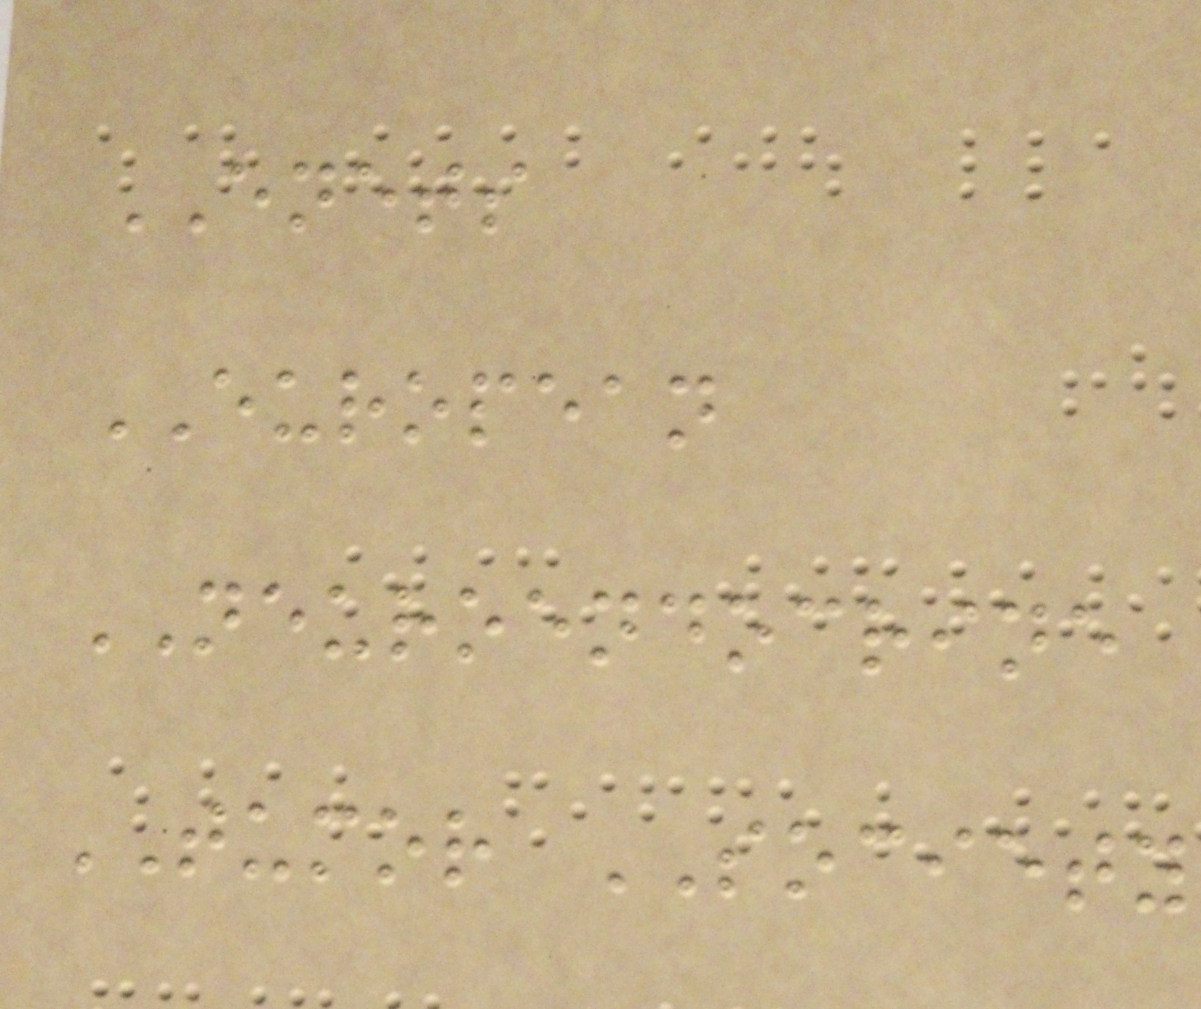ENETS
EUROPEAN
NEUROENDOCRINE
TUMOR SOCIETY
